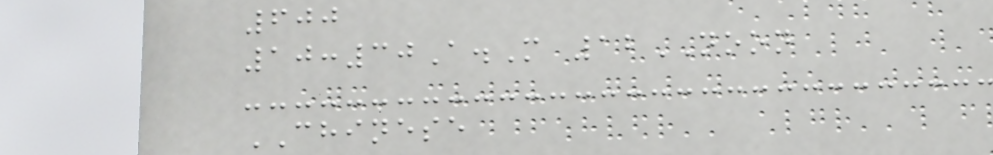600
10:30A.M 12NOON
CHINESE
